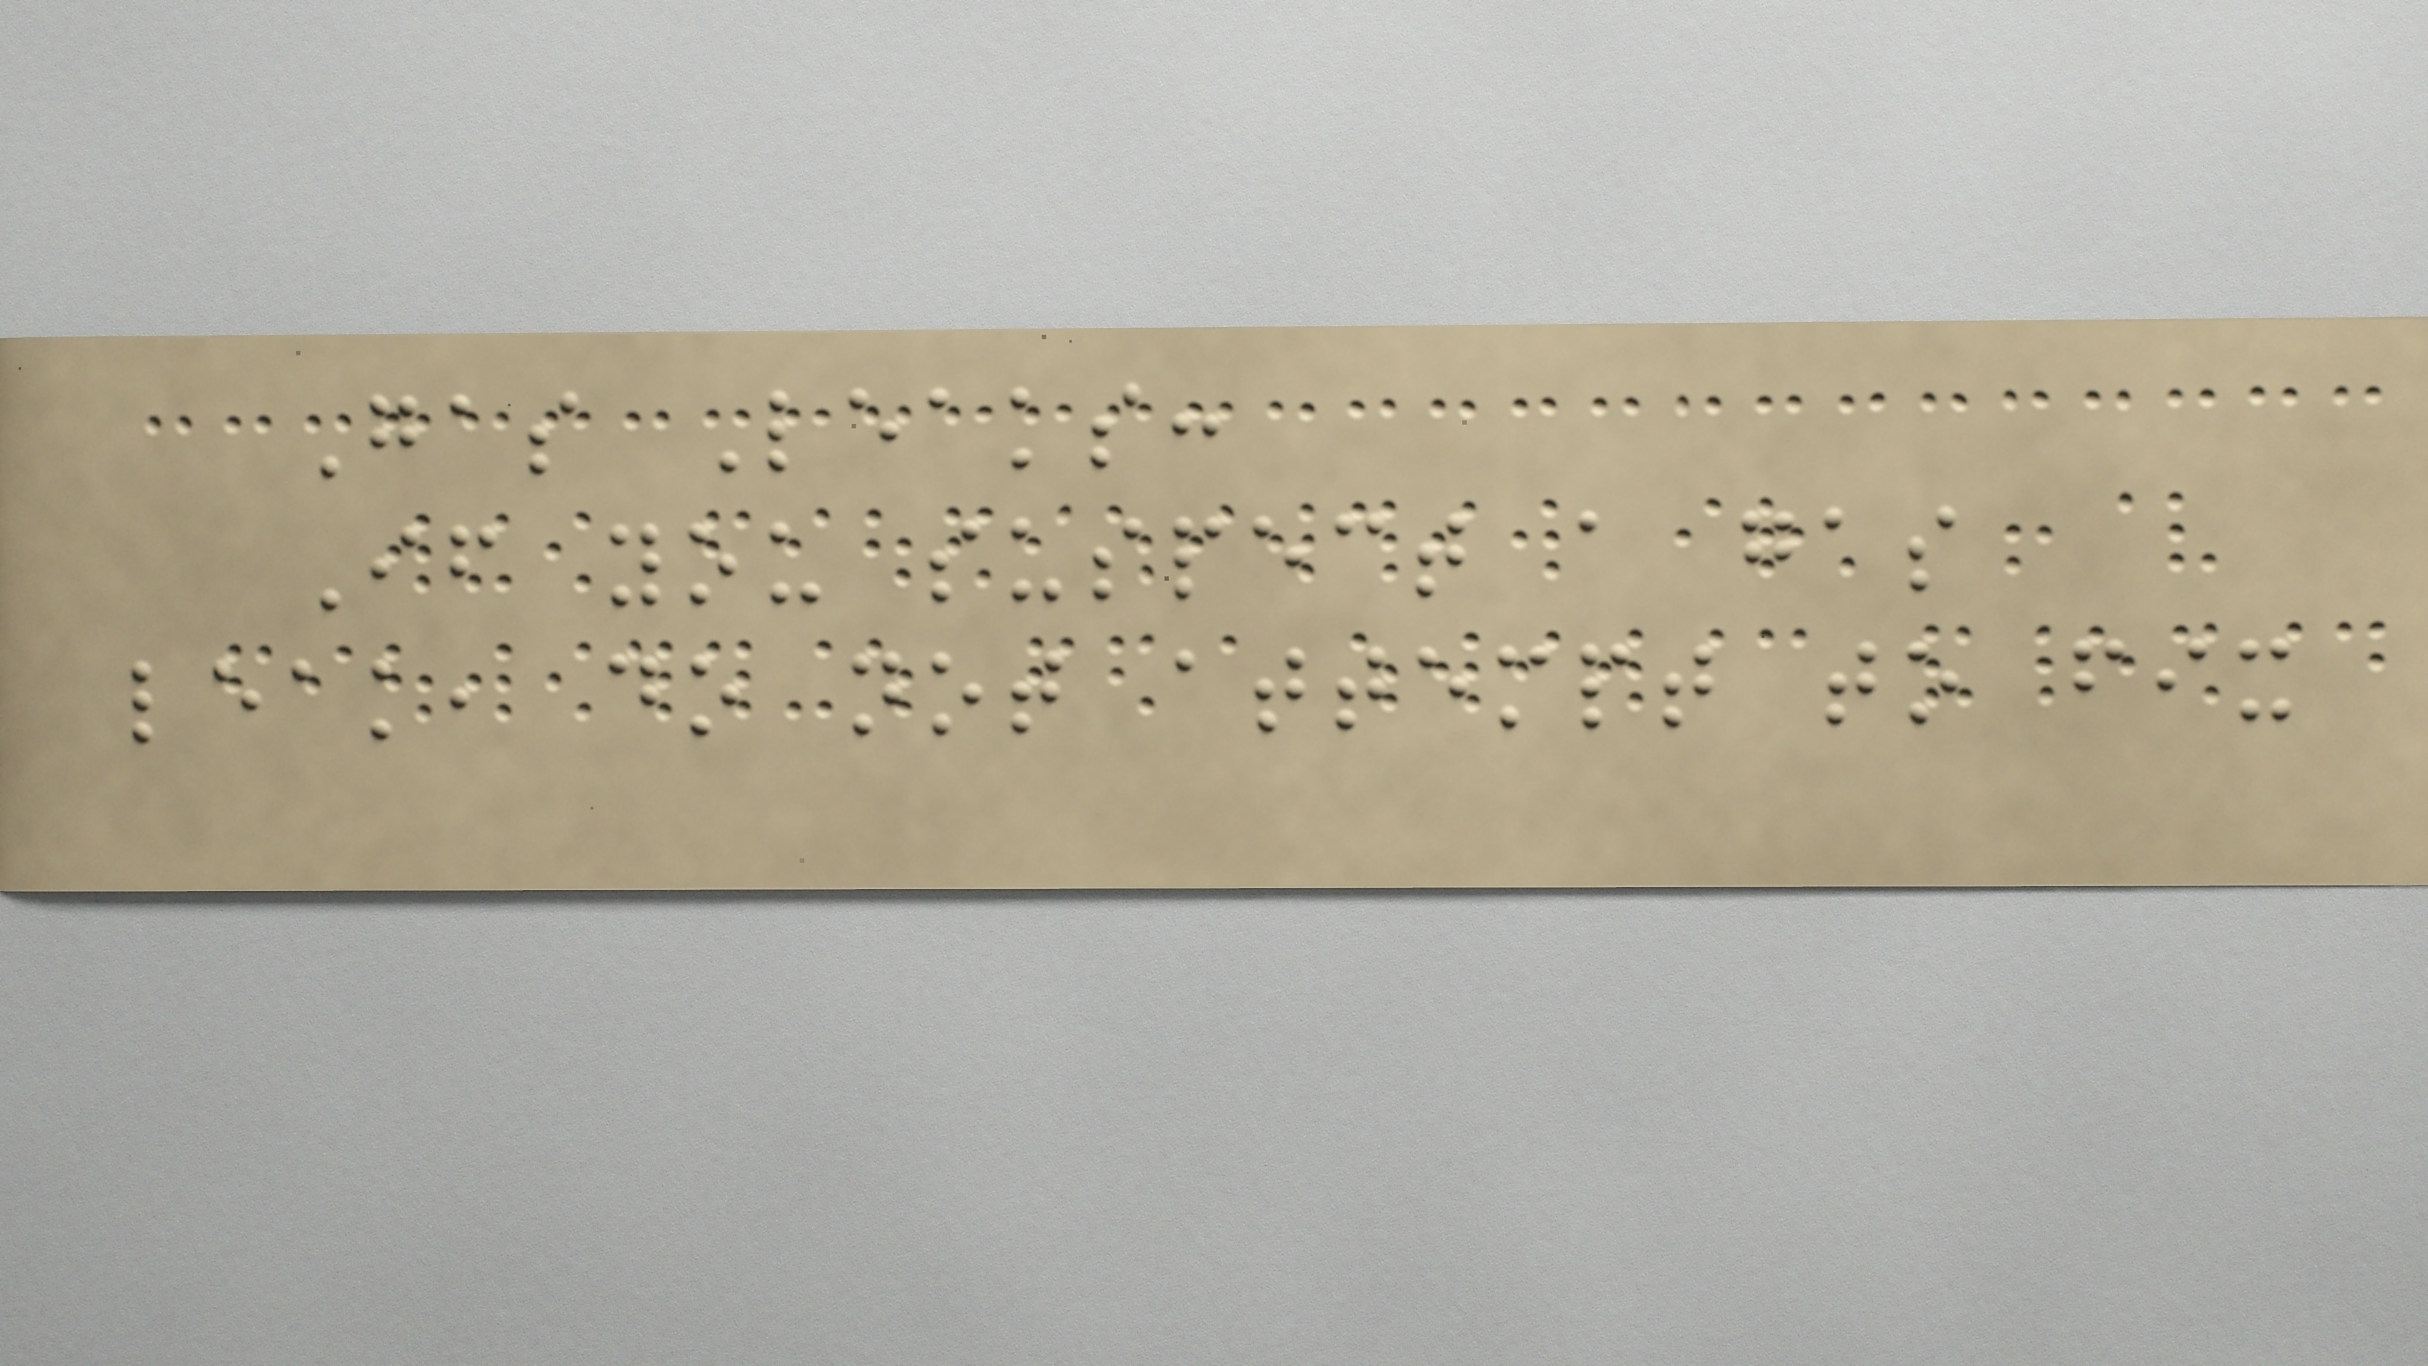Gas Leaks:
If you suspect a gas
leak, do not attempt to fix
